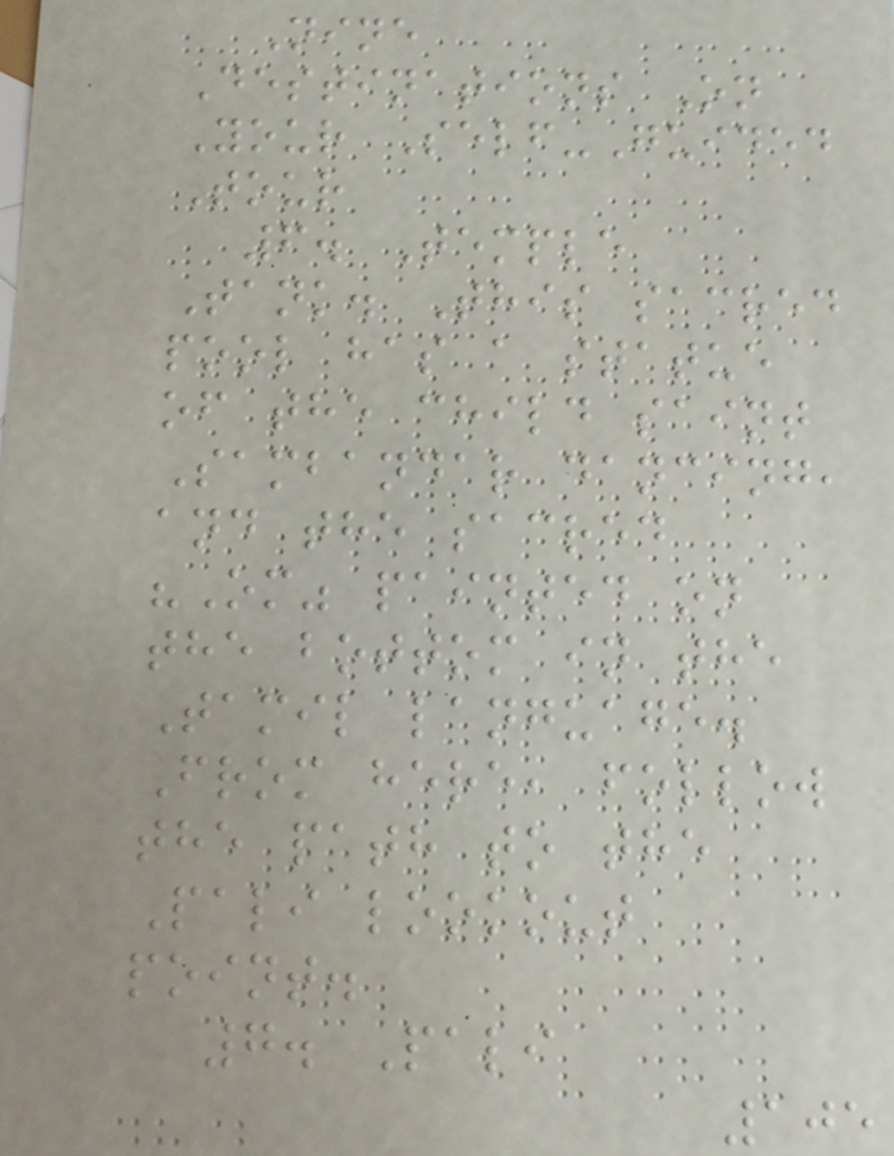Nine
Destinations On
Your Self-Guided
Tour
6. Temple
Tank. This sacred
pool has a statue
of the child saint
Sambandar dancing,
and the sacred
"Om" painted on
the bottom in the
Tamil language.
From here, follow
the path to the
Pali lookout
point.
7. Pali
105
